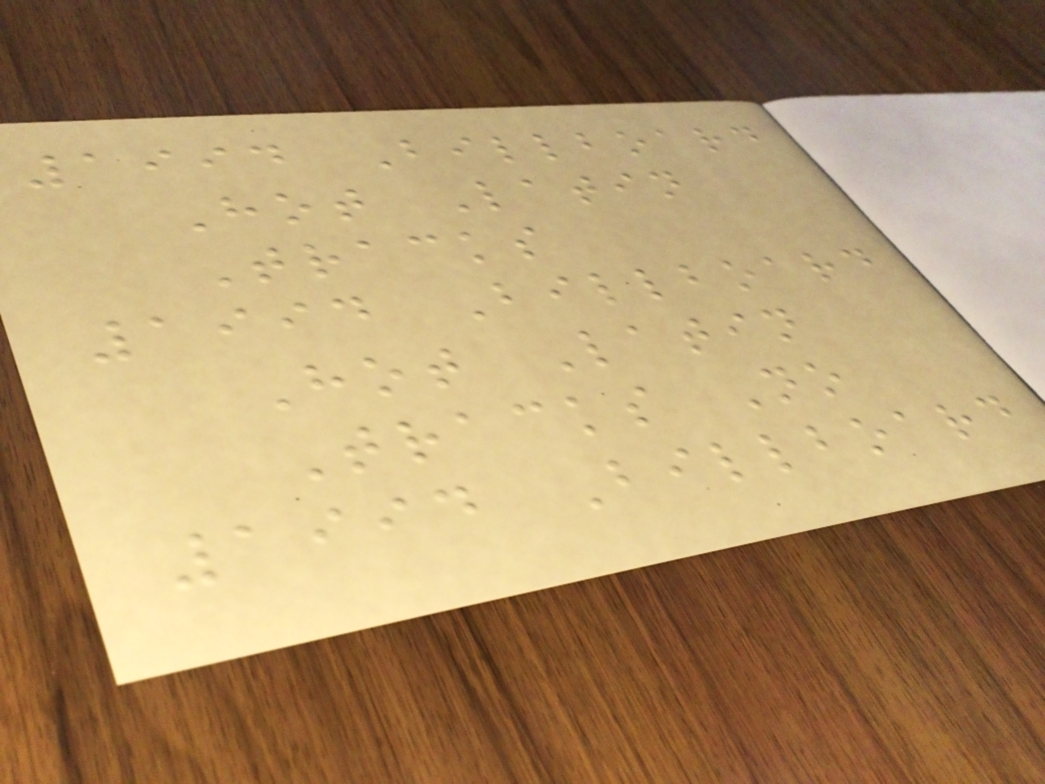1994 Billboard
Hot Latin
Tracks
1994 Billboard
Hot Latin
Tracks No
1994 Billboard
